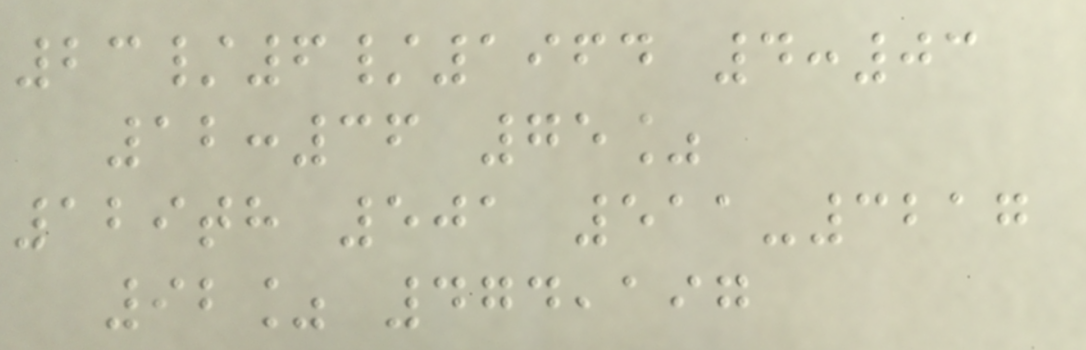23/6/1964 4:03
12:36 75%
129th 501 511-3217
92% 474,197
